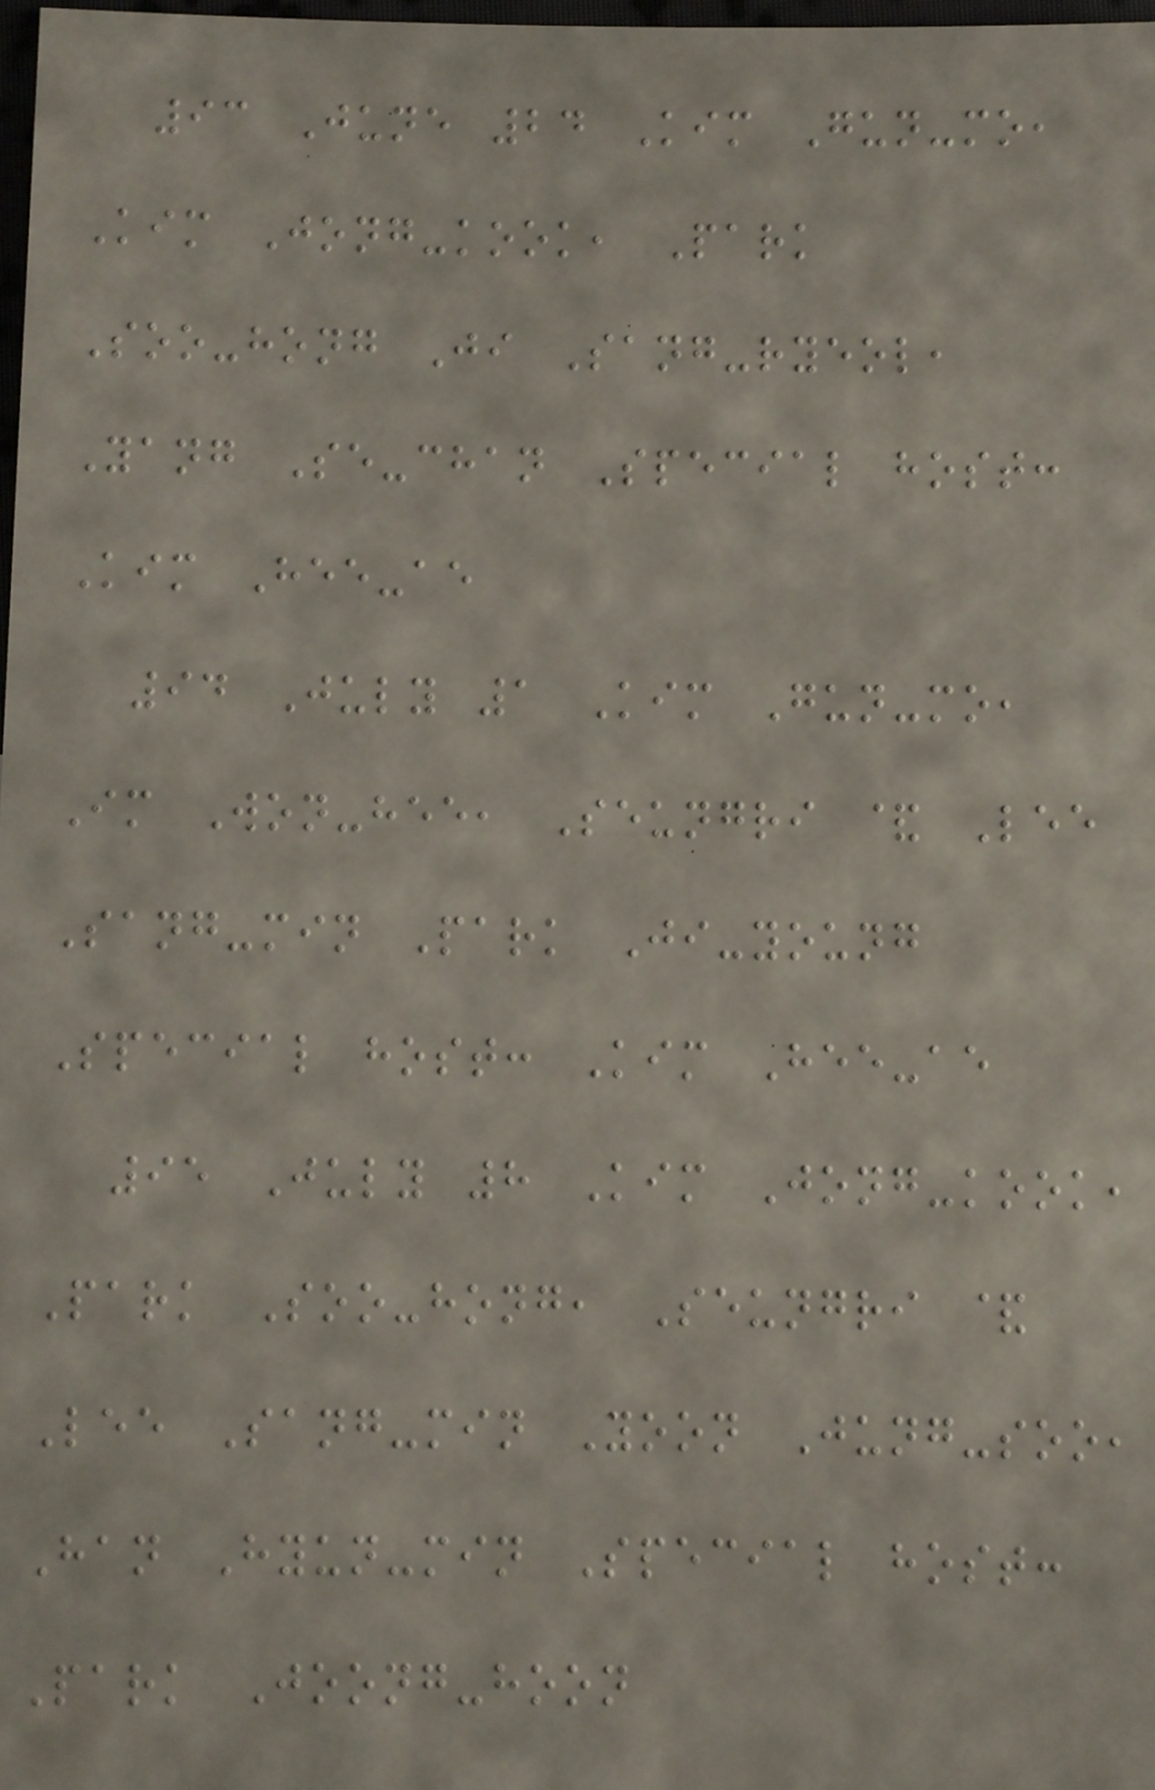93 June 24 Kim Gun-mo,
Kim Jong-kook, Park
Soo-hong Ji Sang-ryeol,
Yang Se-chan Special host:
Kim Hee-ae
94 July 1 Kim Gun-mo,
Im Won-hee, Seungri & Lee
Sang-min Park Ji-young
Special host: Kim Hee-ae
95 July 8 Kim Jong-kook,
Park Soo-hong, Seungri &
Lee Sang-min Yoon Jung-soo,
Han Hyun-min Special host:
Park Joong-hoon
